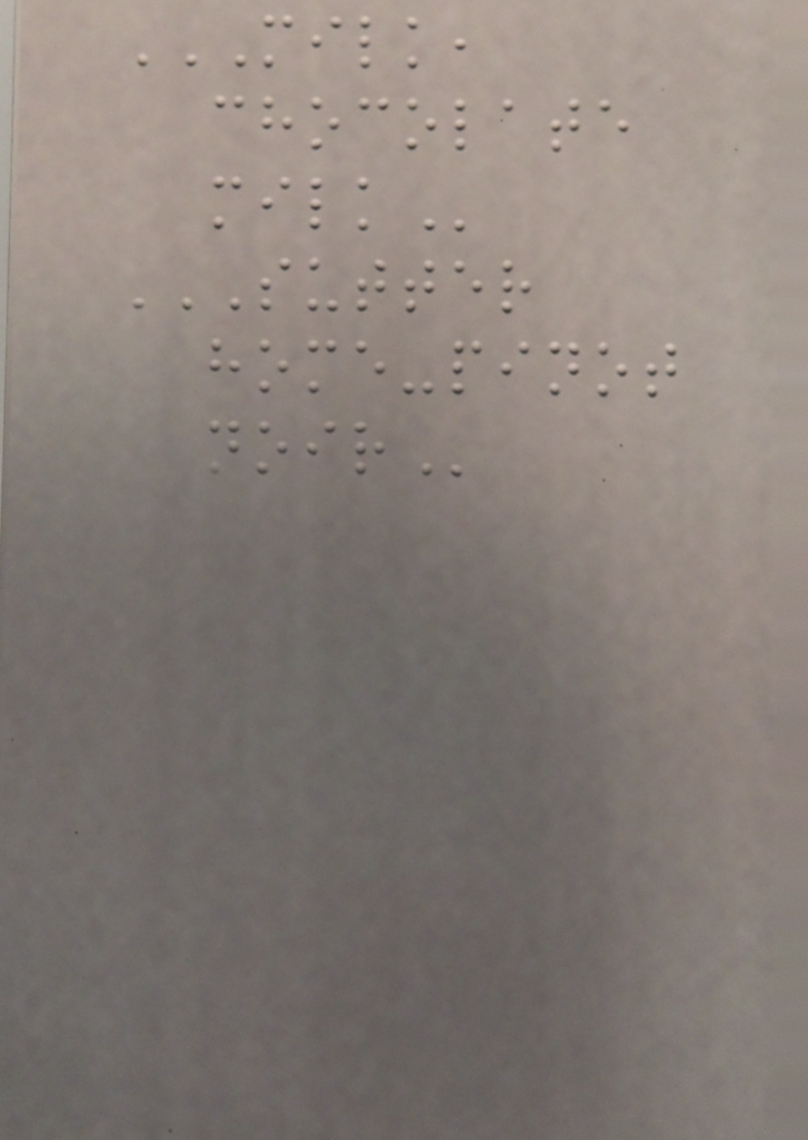MILK,
CHOCOLATE
MILK
SUTTER
HOME-PINOT
NOIR
